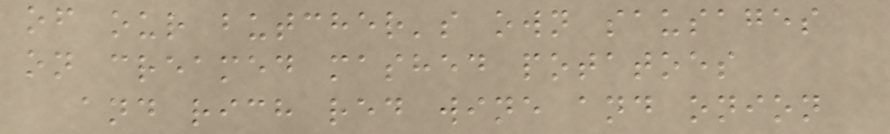of our butcher's own sausages
on creamed mashed potatoes
and rich red wine and onion
